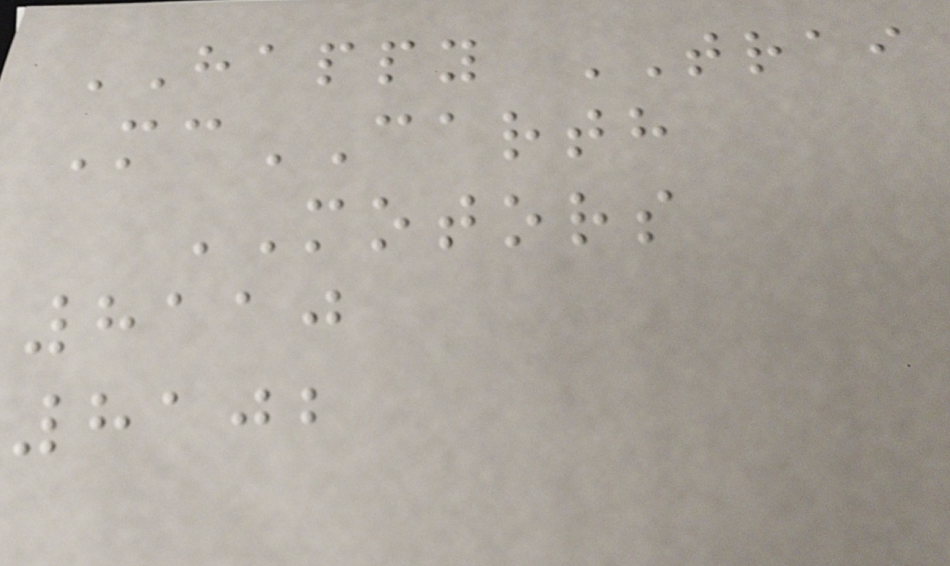HAPPY TRAI
McCARTH
MOTORS
8110
8102
